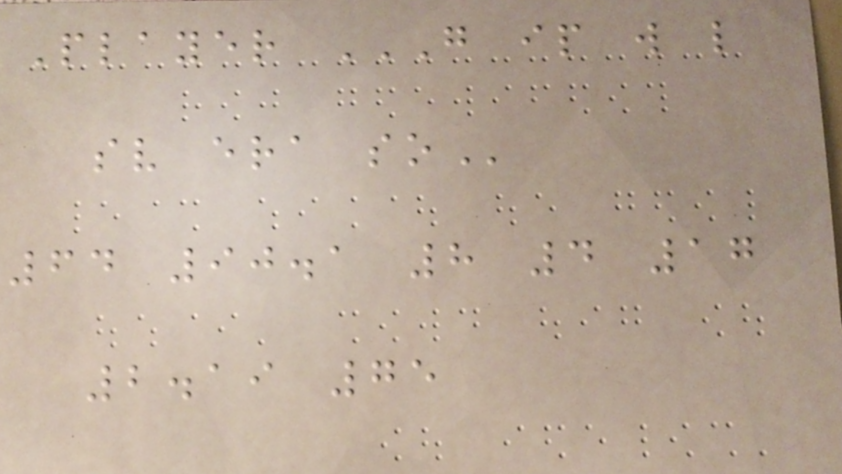Player G IP W L
SV ERA SO
64 90.1 8 4 17
2.19 75
